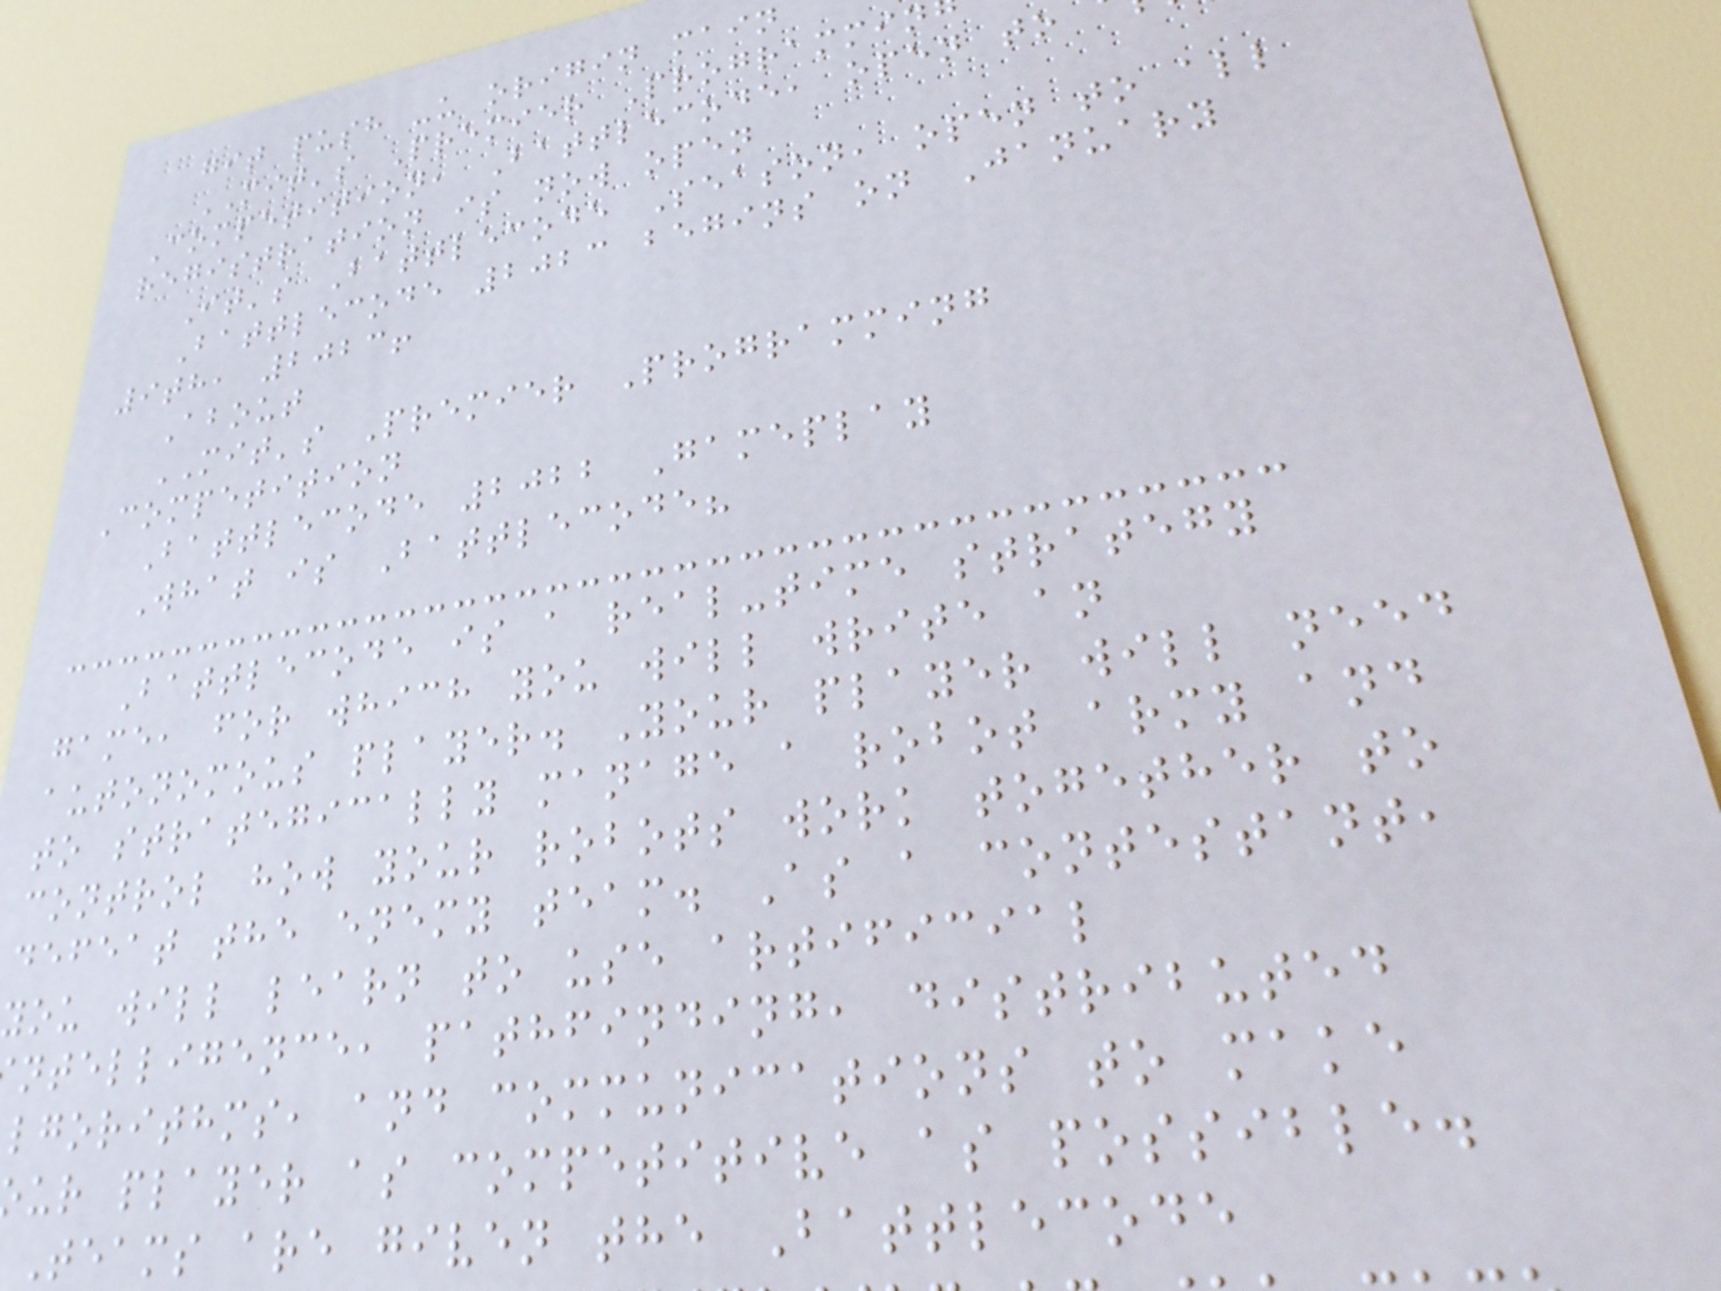git push -u origin main
MIT's Premier Programmin
Competition, Battlecode, open to
registration is now open
It's Battlecode Season, open to all
Battlecode 2023 begins on January
9th, 2023!
About
MIT's Premier Programming
Competition
Battlecode 2022 Gameplay
What is Battlecode?
Battlecode is a real-time strategy
game, for which you will write an
autonomous player. Your player will need
to strategically manage a robot army and
control how your robots work together to
defeat the enemy team. As a contestant,
you will learn to use artificial
ntelligence, pathfinding, distributed
lgorithms, and communications to make
ur player as competitive as possible.
Teams are given the Battlecode
